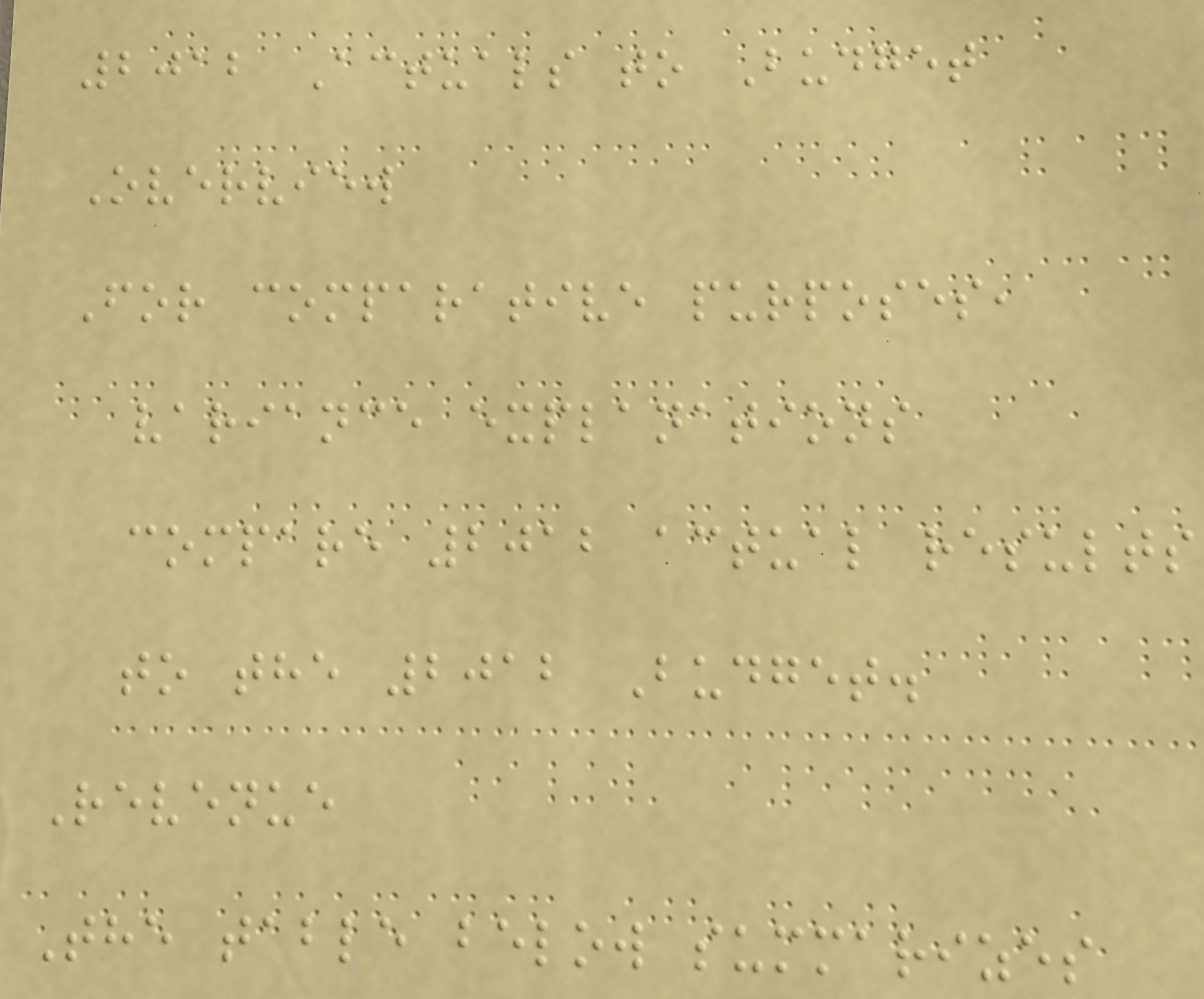2012 Actuals to Budget
Overview
For comparative purposes,
variance explanations
compare 2012 actual results
to the 2012 Budget.
Revenue
The table below summarizes
